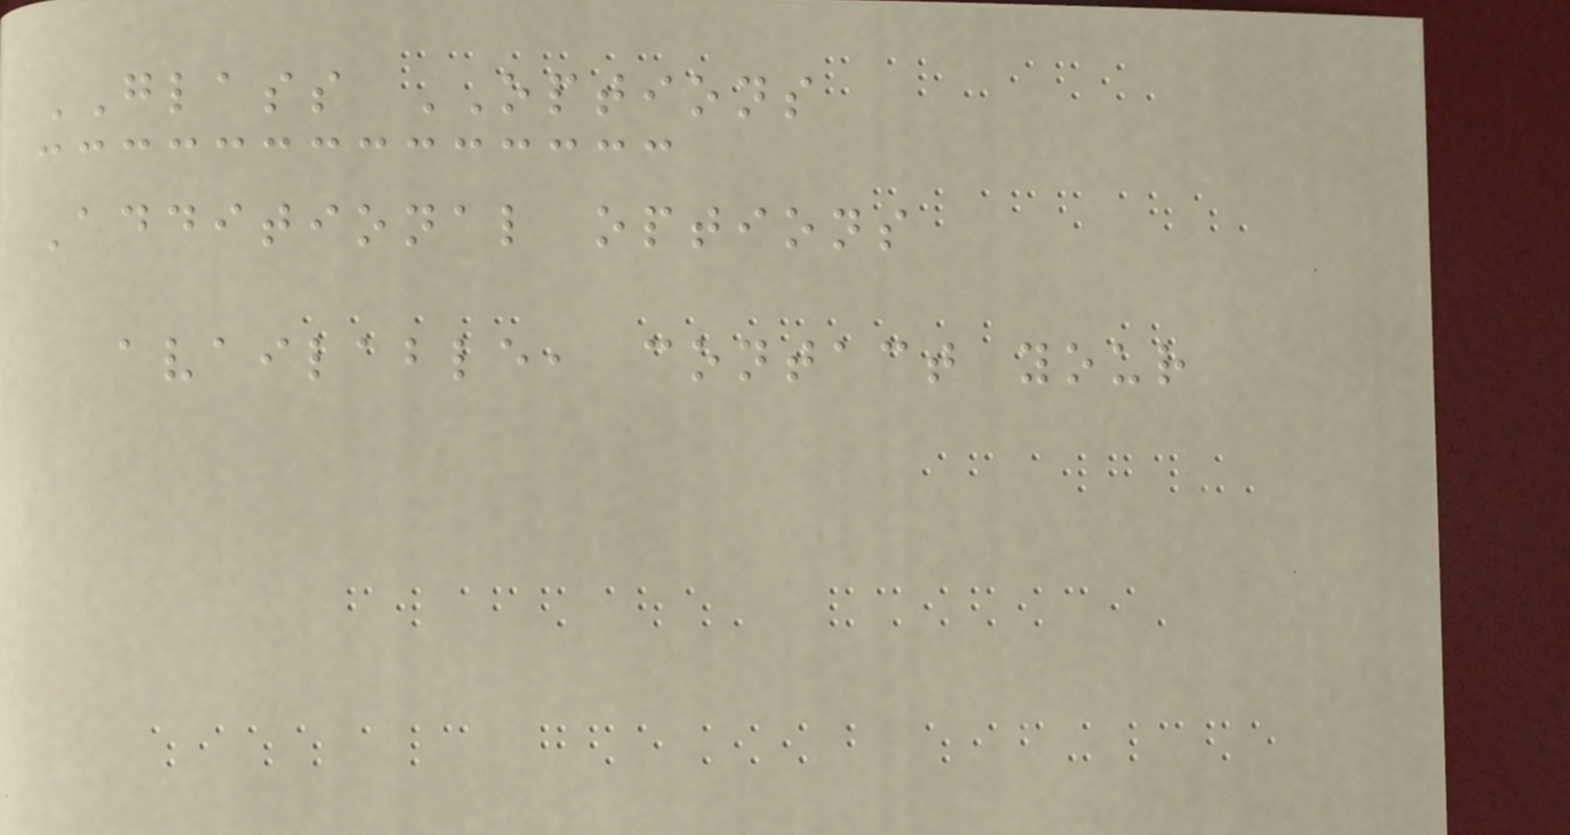GLASS OPTIONS
Additional options
available, contact your
